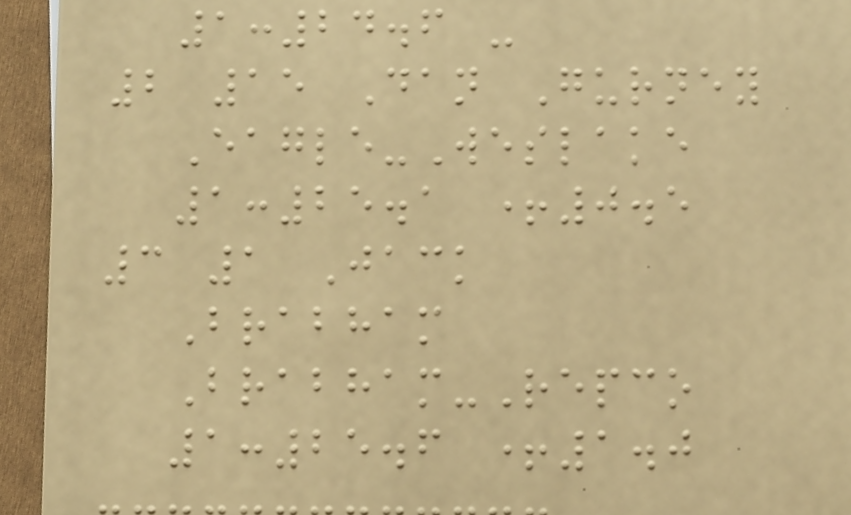1:24.6 -
2 15 Dan Gurney
Eagle-Weslake
1:25.1 +0.5
3 1 Jack
Brabham
Brabham-Repco
1:25.6 +1.0
